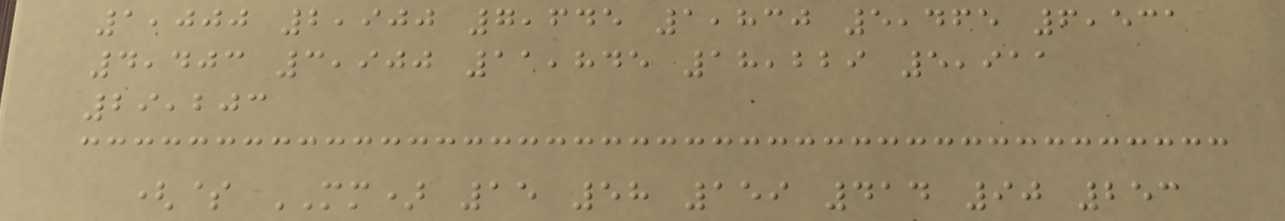1,000 2,900 7,645 1,830 5,465 6,531
4,403 3,900 11,845 18,229 5,911
29,203
($ MM) 15 58 159 414 90 253
